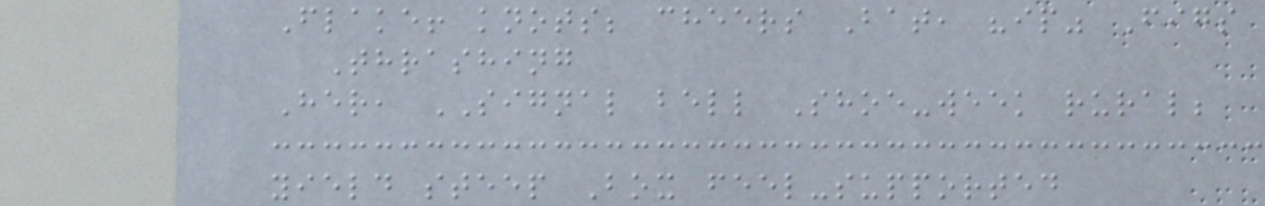Flake! knots; cheers Bat, "ip" Figs
Thrashing
Her, SIGNAL bell Shoe-week rural;
yield steep Box feel-supported
